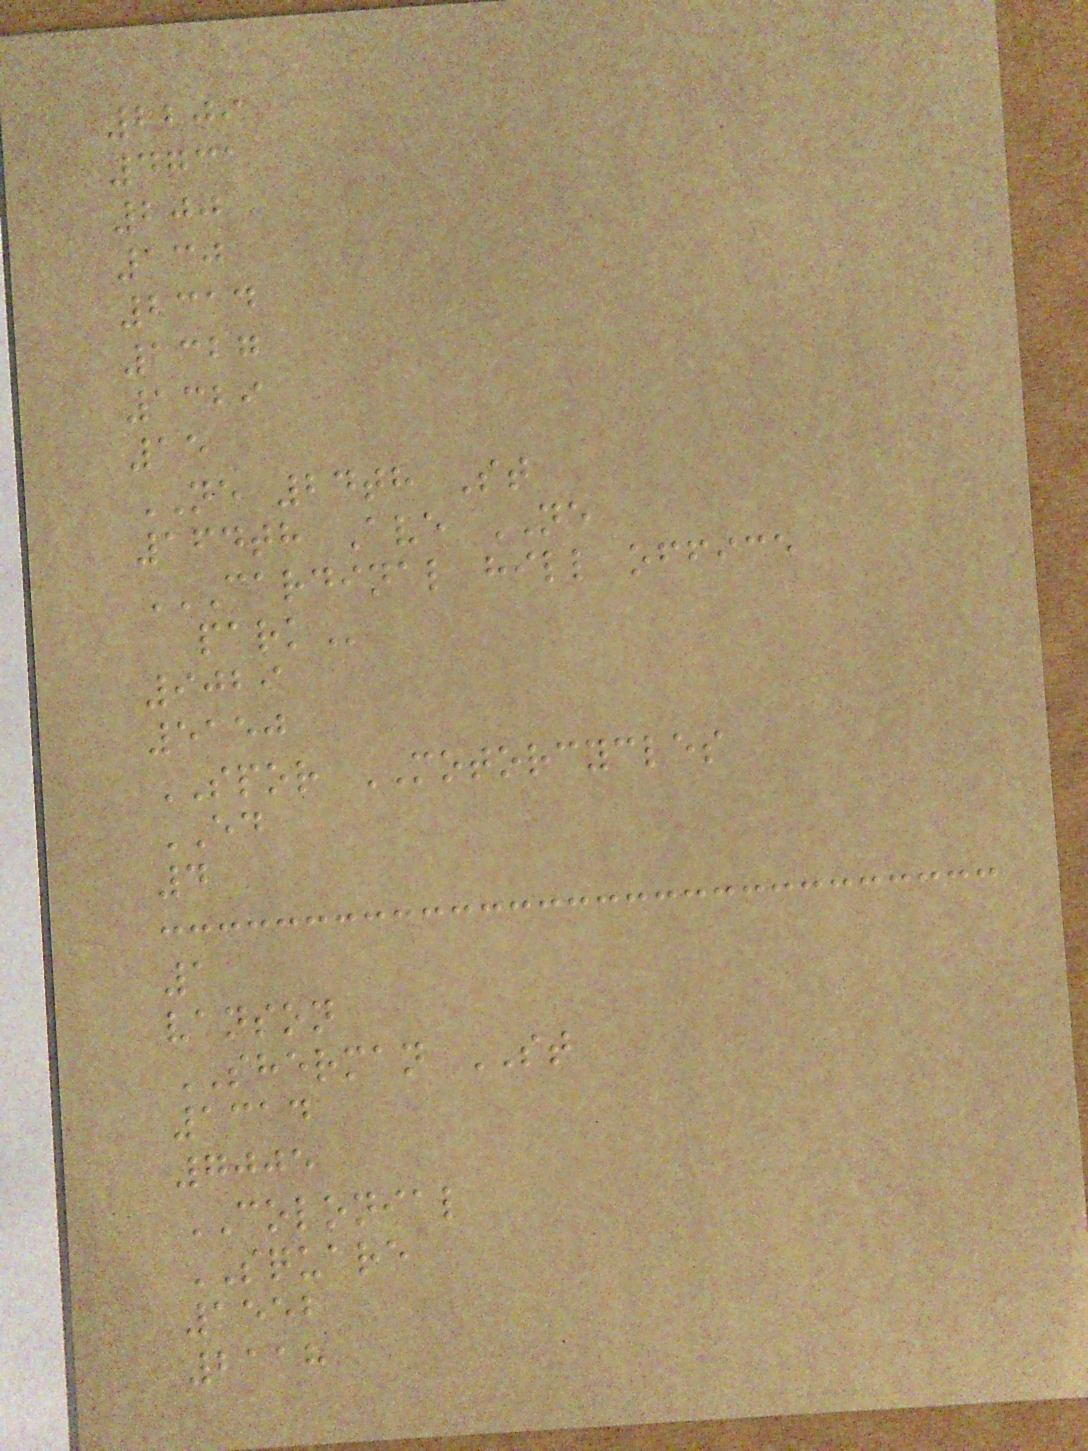2209
4731
200
130
2314
1327
1329
15
NE 24th St
164th Ave NE
CARDINAL HILL OFFICE
PARK
9029
5150
SPOR MOTORCYCLES
ED
4
1
vanson
SHERMAN ST
1314
7005
COLONIAL
SQUARE
1552
2118
